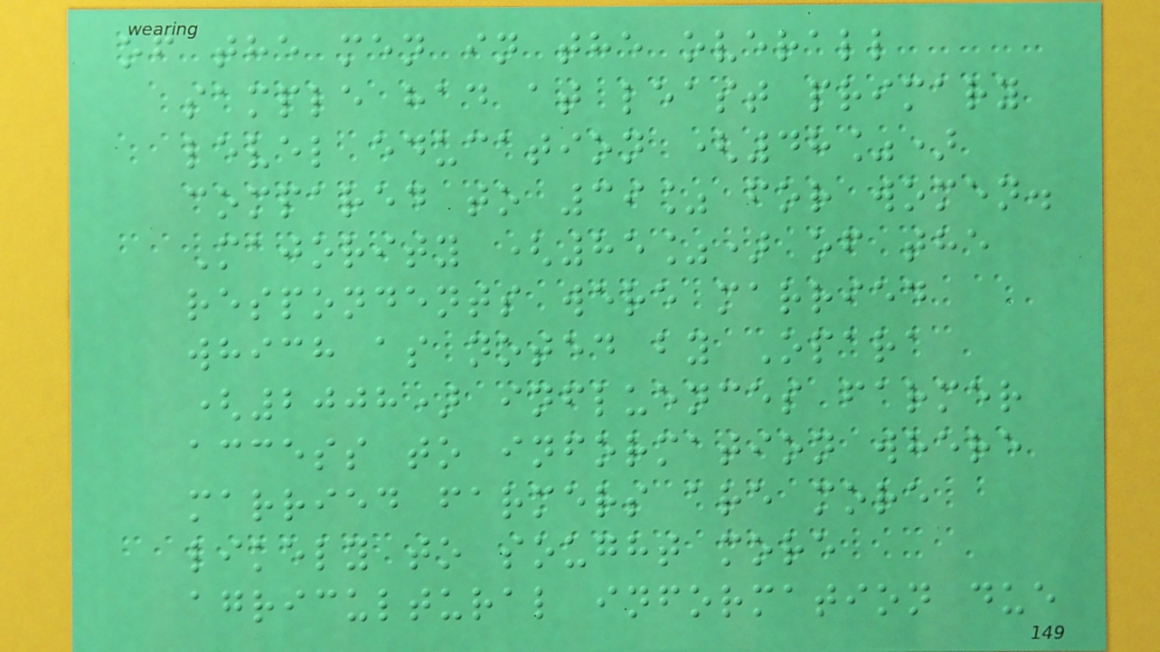of the men in the overall
sample had at least primary
level education (48%)
compared to 39% for women.
Majority (85%) of the
respondents were married
which as noted by Opara
(2008) influences farmer
access to information where
married farmers are more
likely to sought more
agricultural information due
